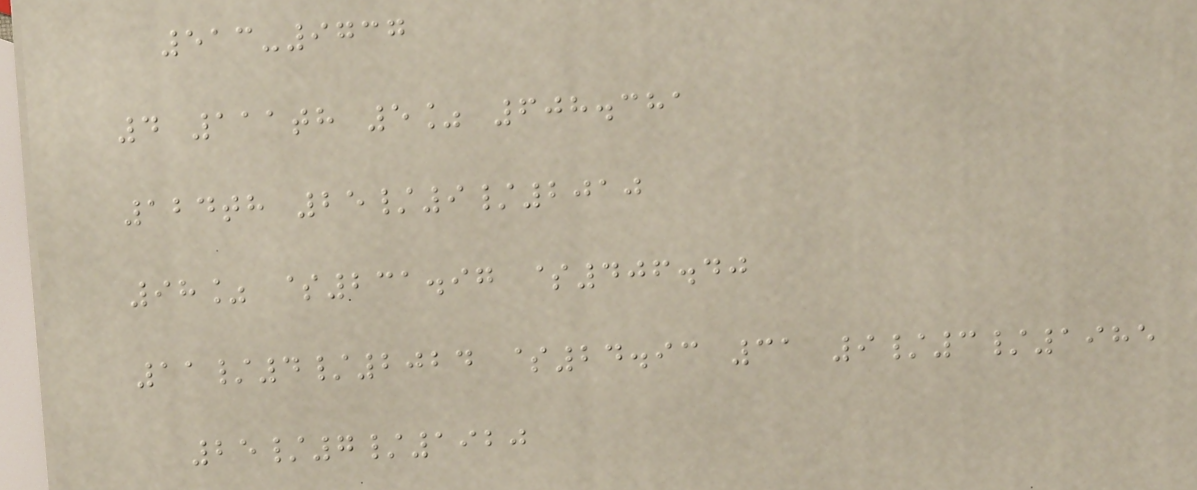513-9737
4 111th 5% 608.381
124th 25/9/2010
98% $231.97 $406.40
11/4/2024 $24.93 31 9/3/1985
25/7/1920
